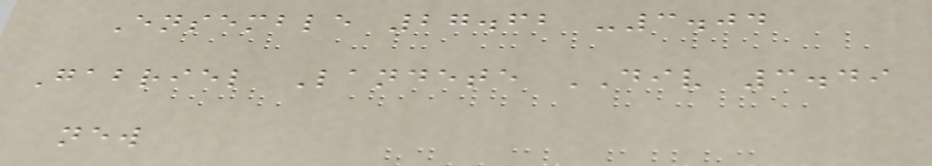Ensemble 27.62 -3.04
Gabriel Landete DIV 3.49
new
